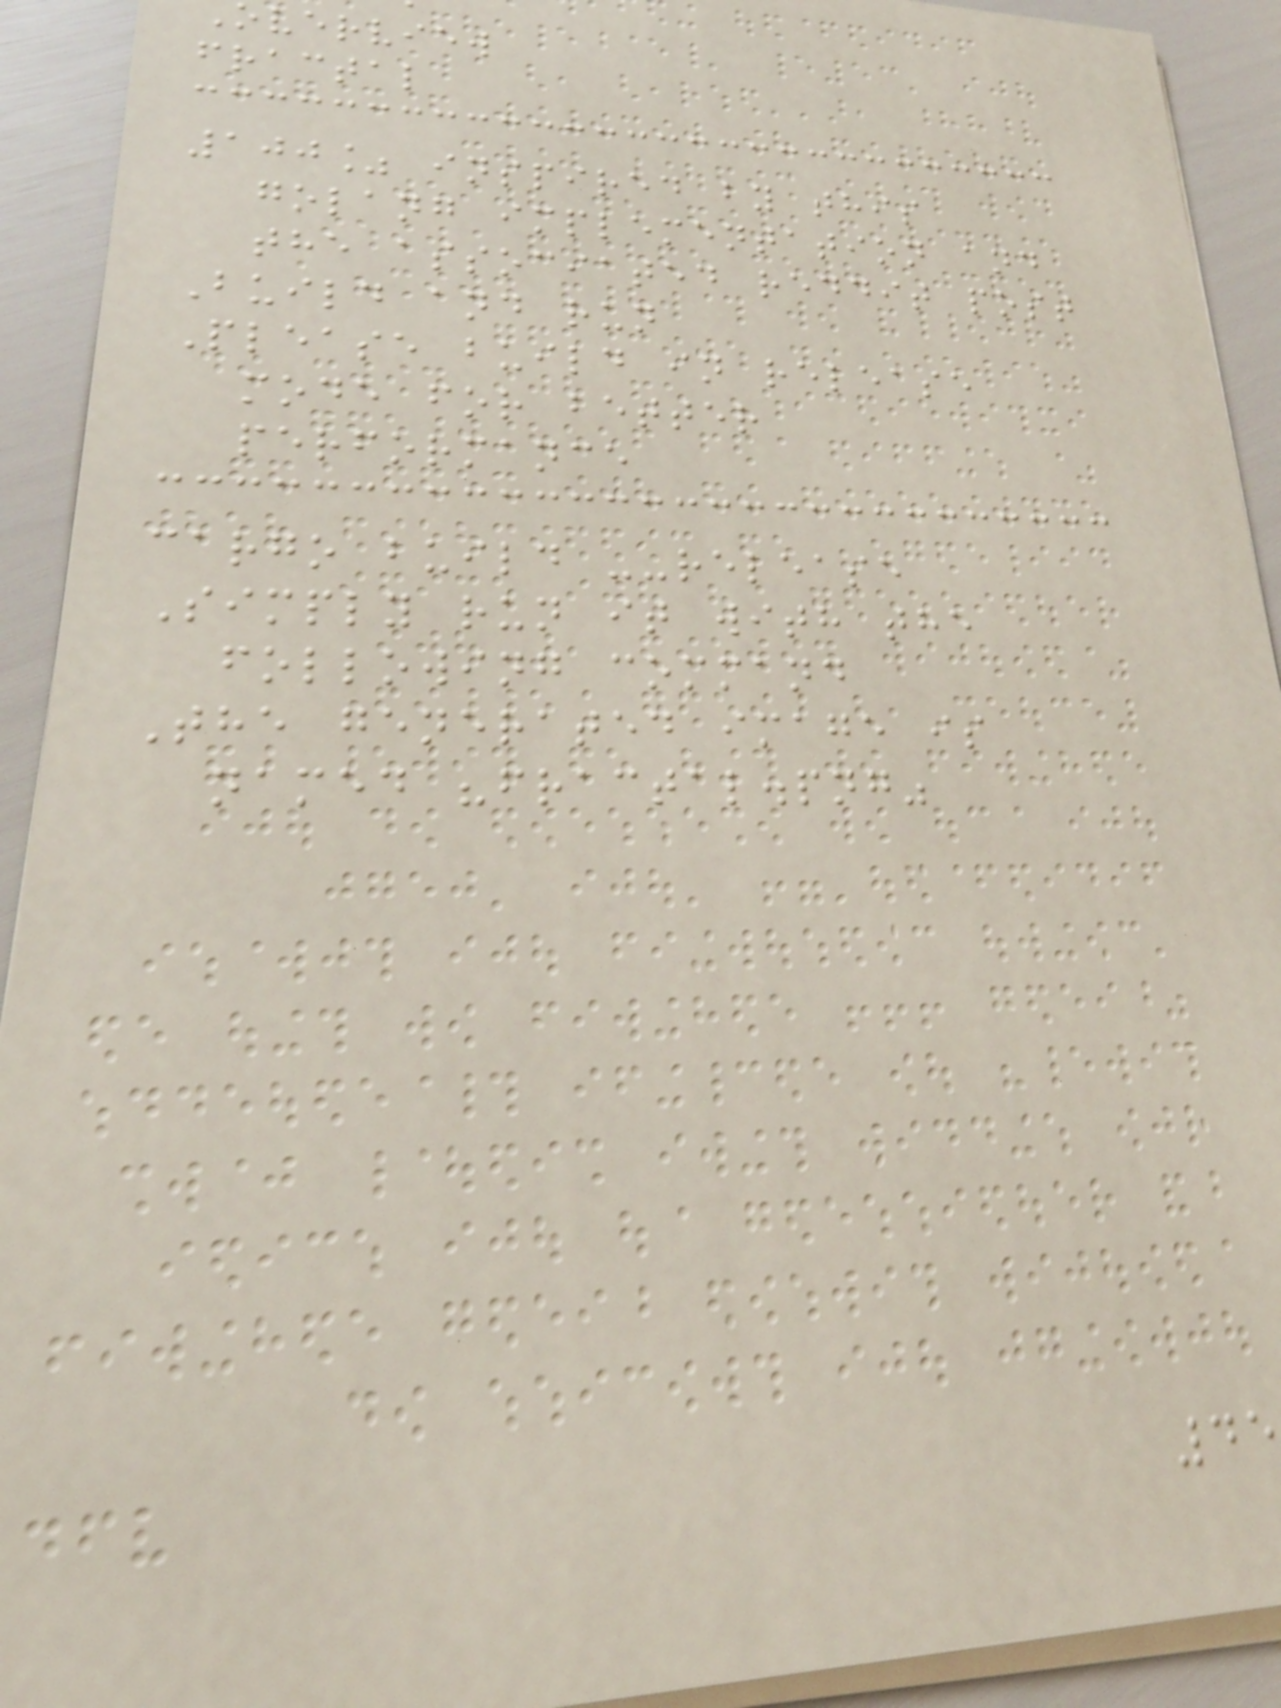overview
fractal
100% inspired by this
golang implementation and
the associated reddit post
Build and run
Please build in release
mode for better
performance
cargo build --release
Simply run it with the
following command
The generated image is
named "fractal.png"
45
